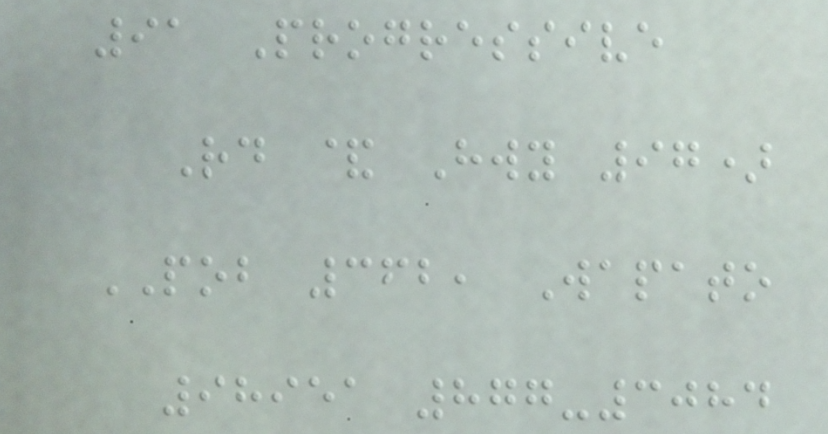91 Progressive
Rd & Hwy 97)
POB 362, Wapato
98951 877-3084
